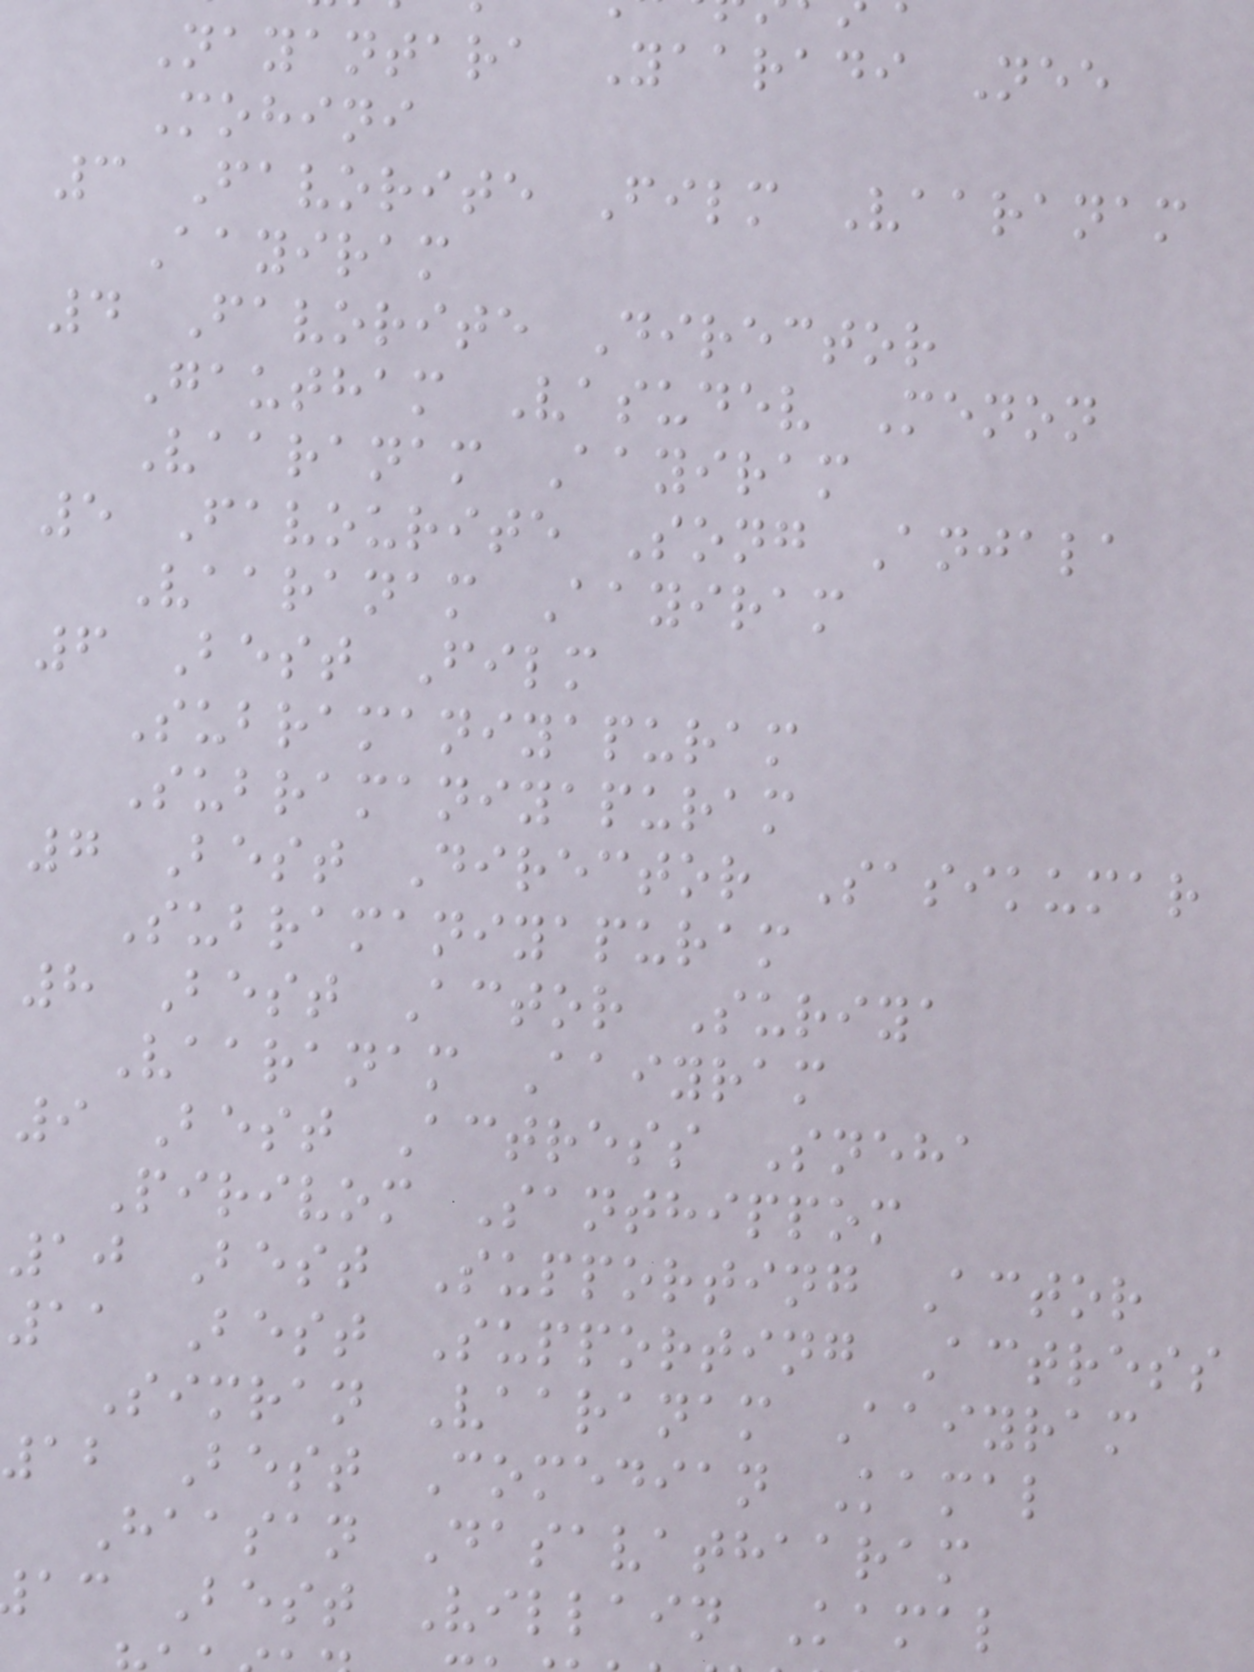Nayantara Yaaradi Nee
Mohini
3 Favorite Film Vaaranam
Aayiram
4 Favorite Director
Gautham Vasudev Menon
Vaaranam Aayiram
5 Favourite Song Anjala
Vaaranam Aayiram
6 Best Film
Subramaniyapuram
Subramaniyapuram
7 Best Director Sasikumar
Subramaniyapuram
8 Best Actor Suriya
Vaaranam Aaiyram
9 Best Actress Sneha
Pirivom Santhippom
10 Best Supporting Actor
11 Best Supporting Actress
Simran Vaaranam Aaiyram
12 Best Comedian Kamal
Haasan Dasavathaaram
ac Best Villain Kamal
